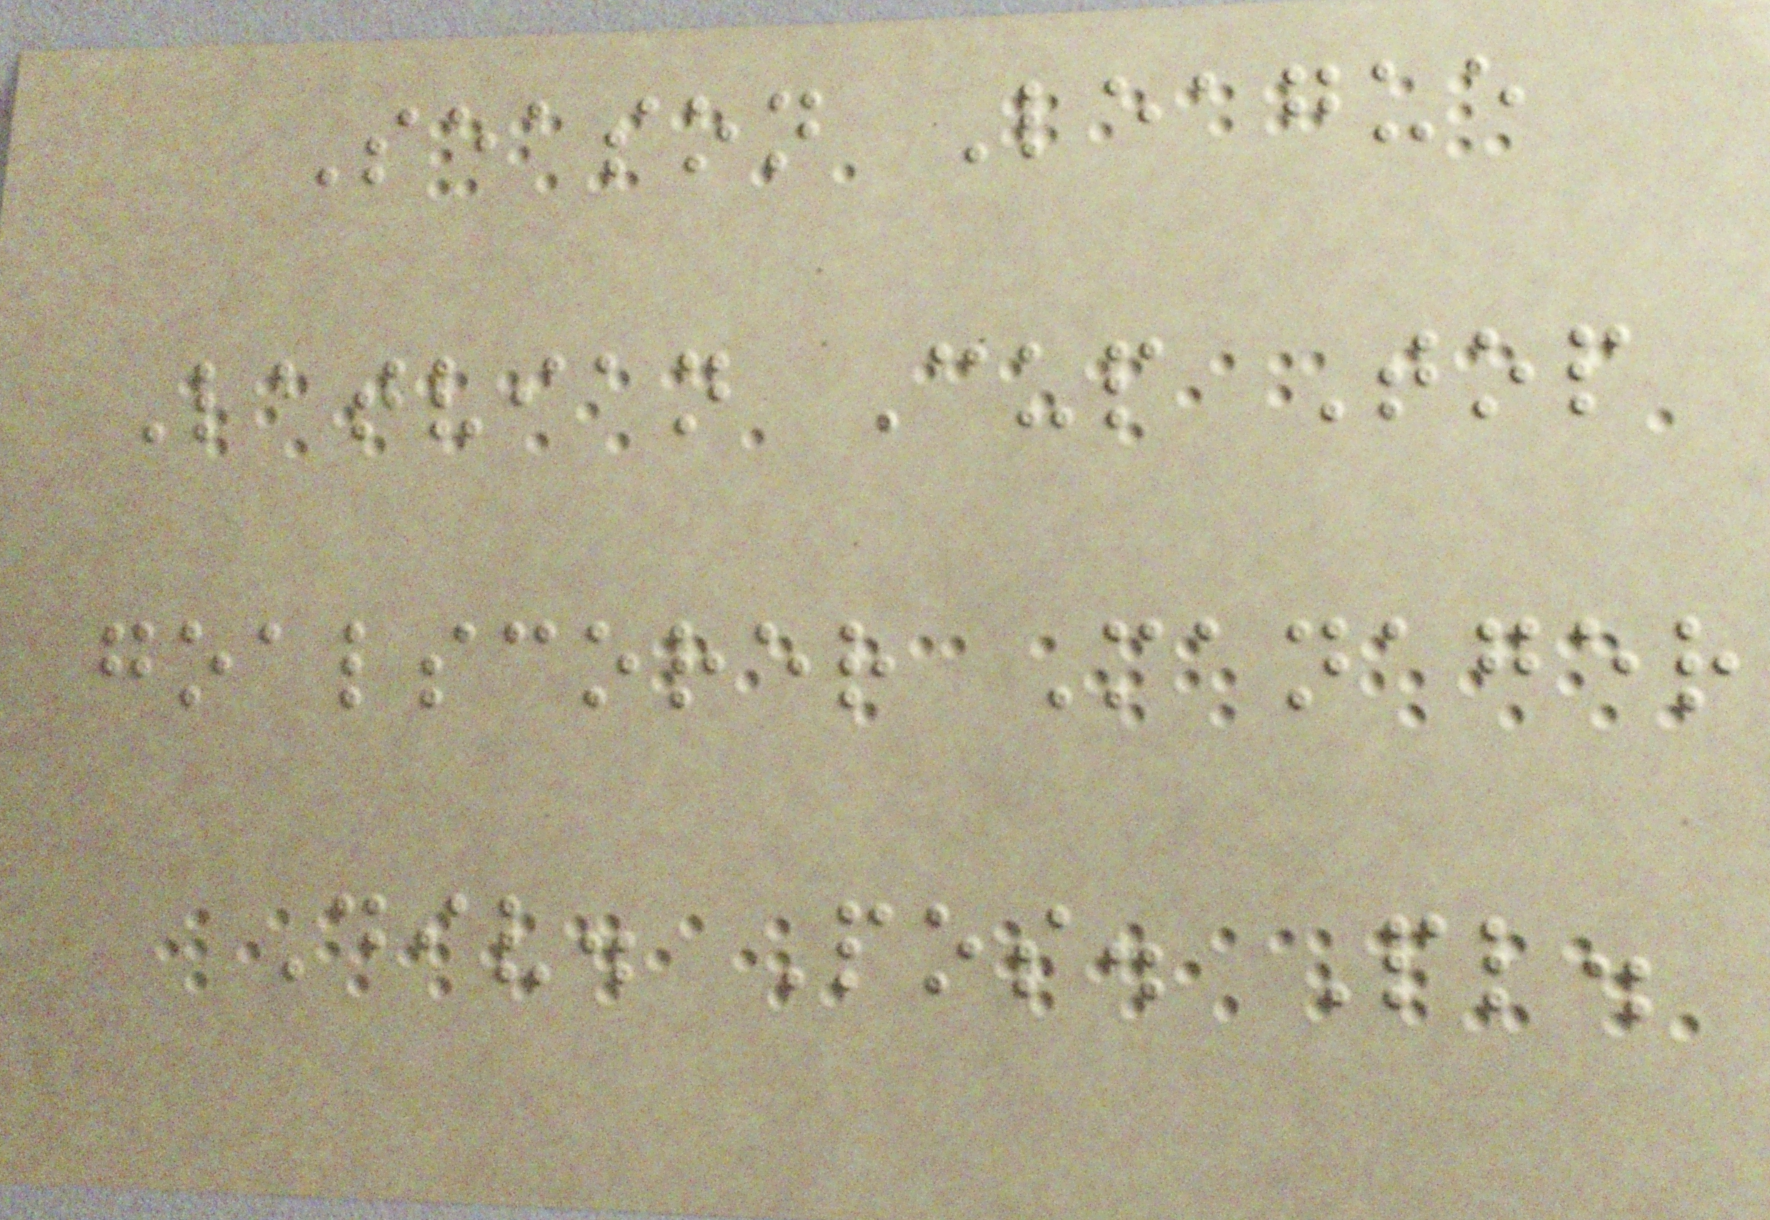Season League
Latvian Cup Top
goalscorer Manager
Div. Pos. Pl.
